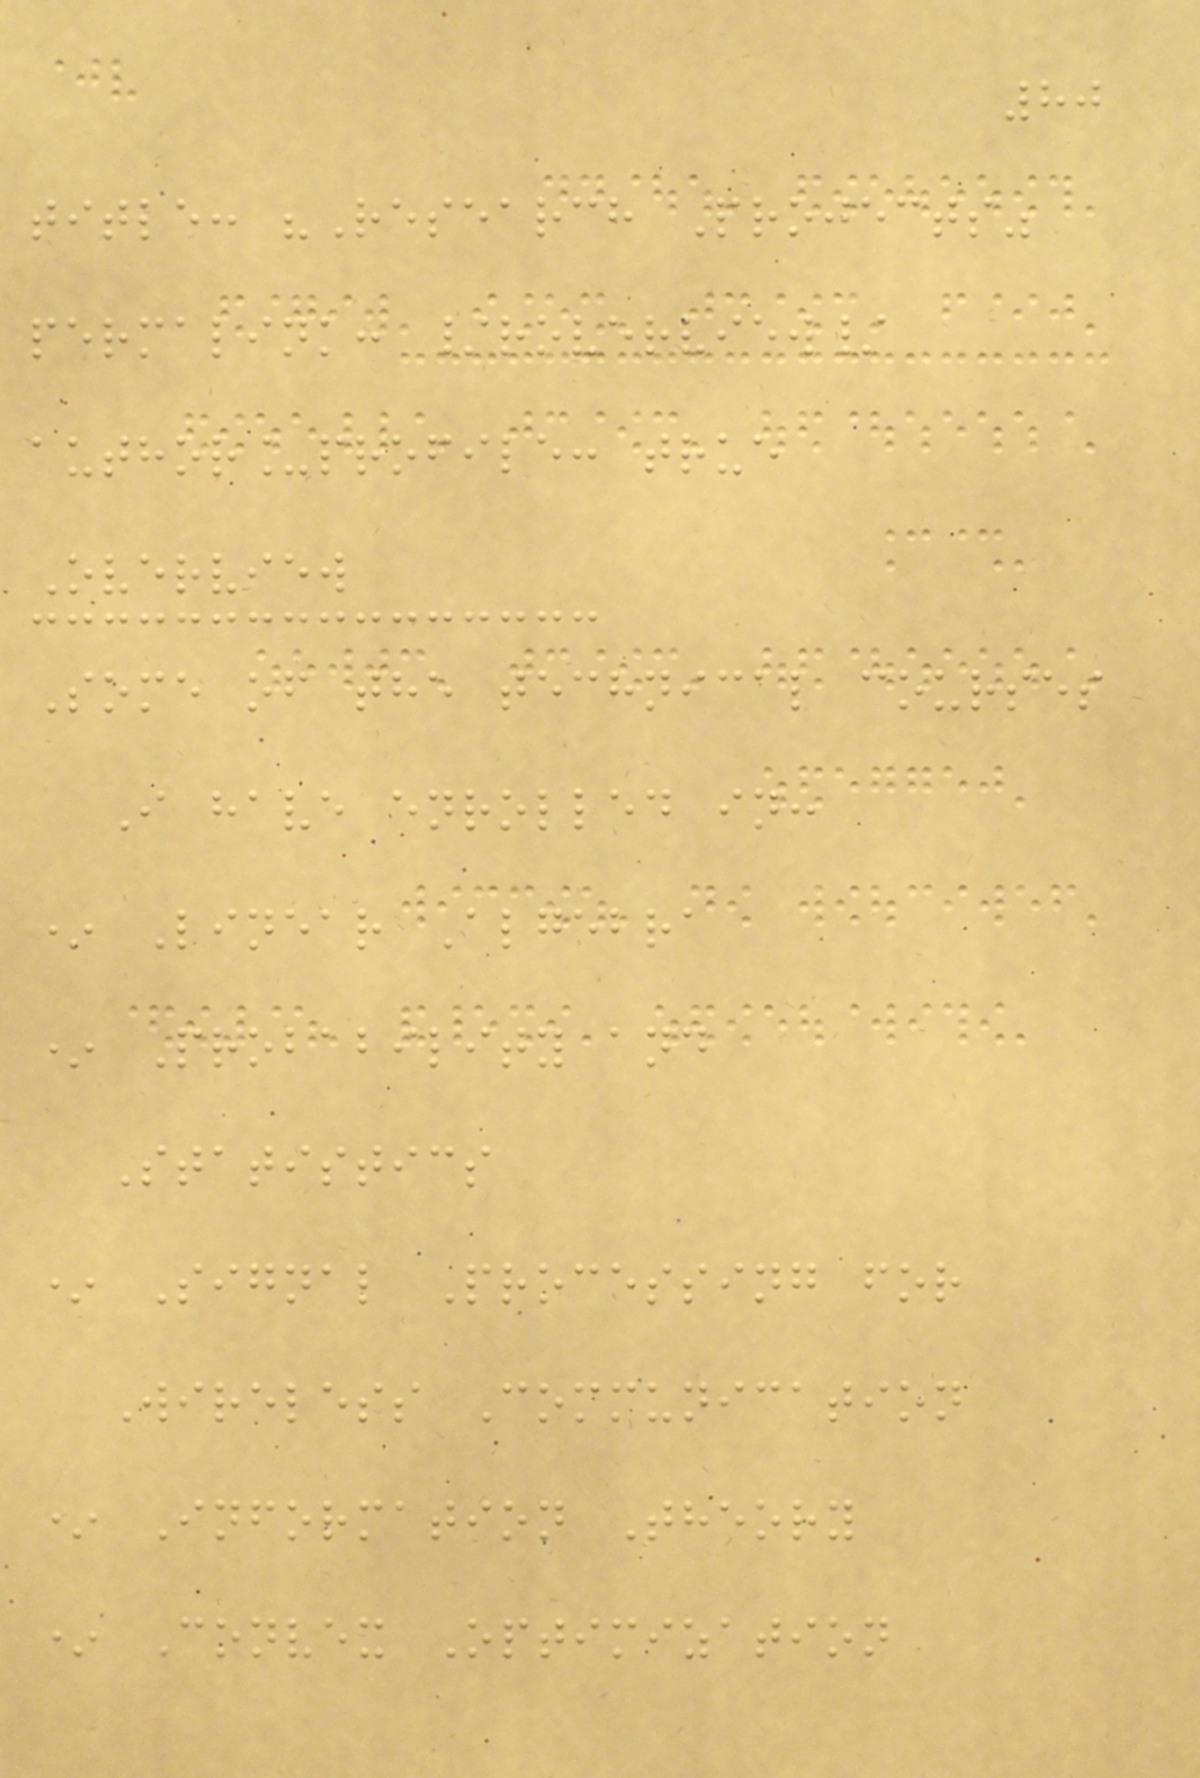80
title: "Research Projects"
permalink: /roverview/
author_profile: true
Overview
Some of the technical courses
I have enrolled in:
* Linear Algebra
* Probability and
Statistics
* Signal Processing for
Wireless Communication
* Information Theory
* Convex Optimization
